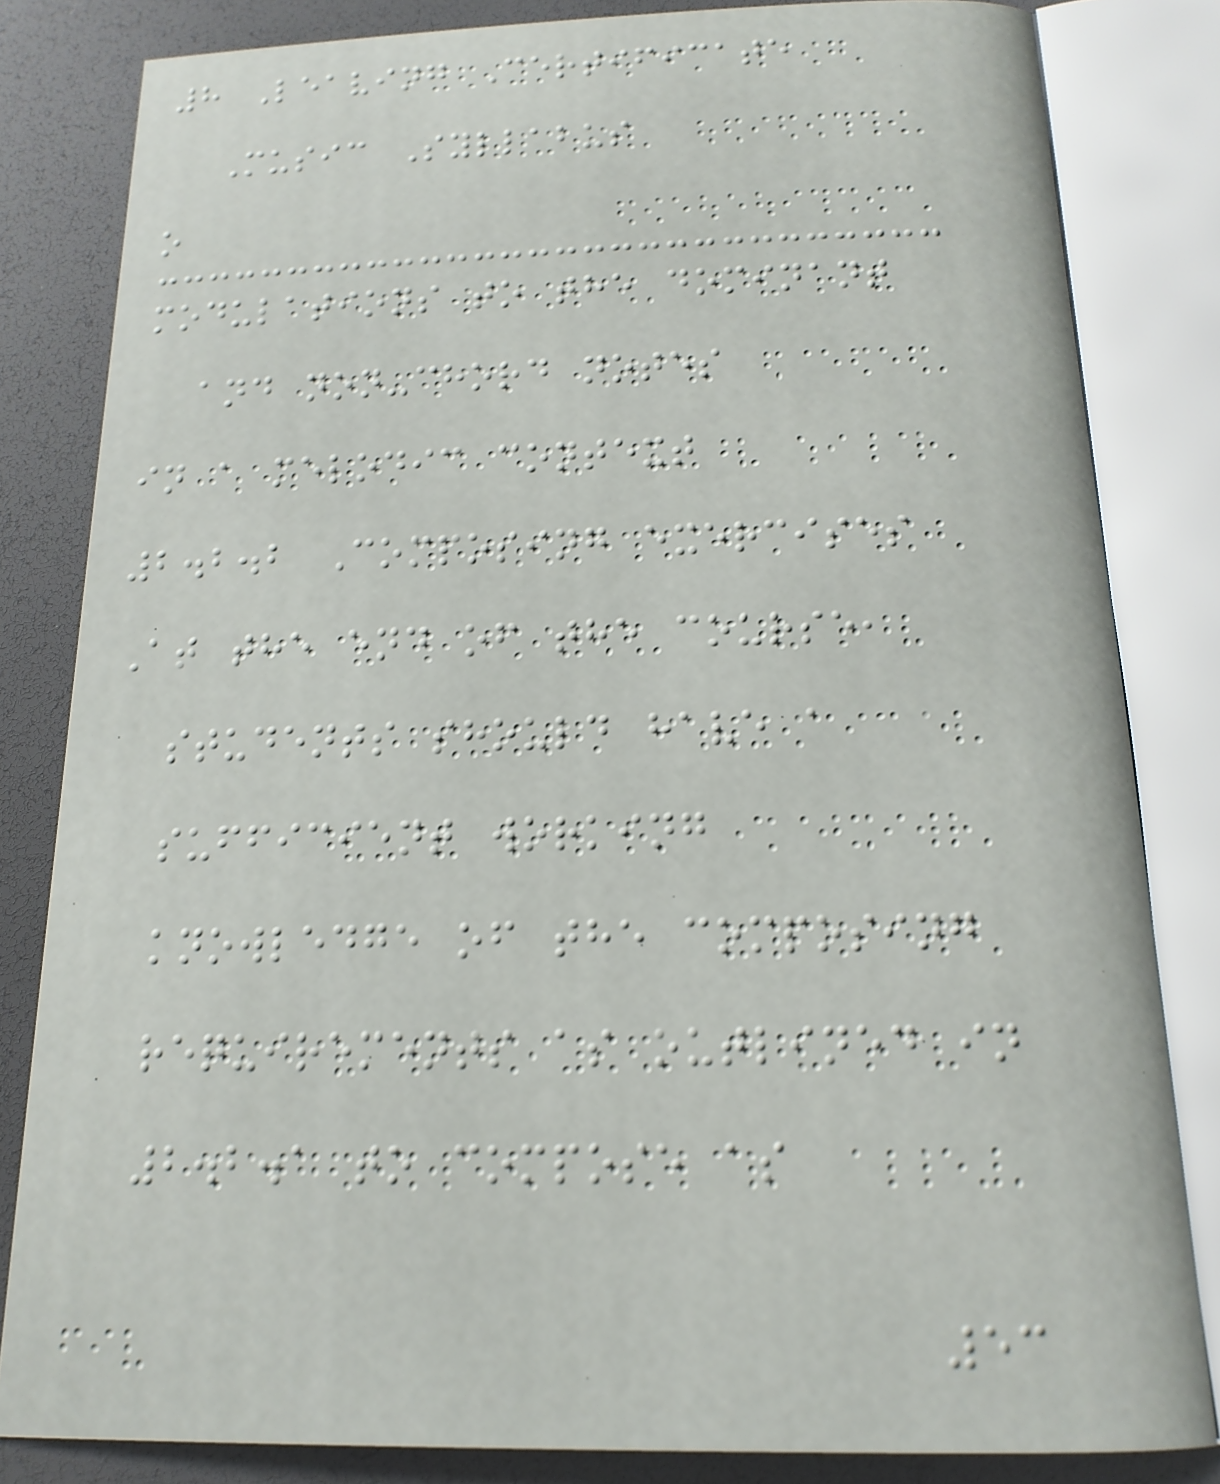8 Leaving Certificate
Music Syllabus
o
modulations to the dominant
and non-chord notes
in a melodic context
2.2.2 Composing exercises
At the end of the course,
students should have a
sufficient working
knowledge of the composing
requirements as outlined in
2.2.1 to compose as
53
